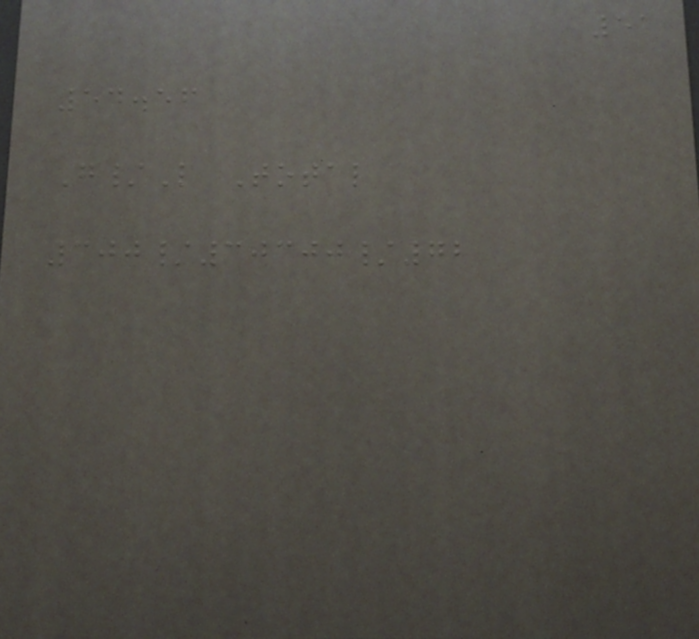51
54.56
G/L Total
300/30300/72
